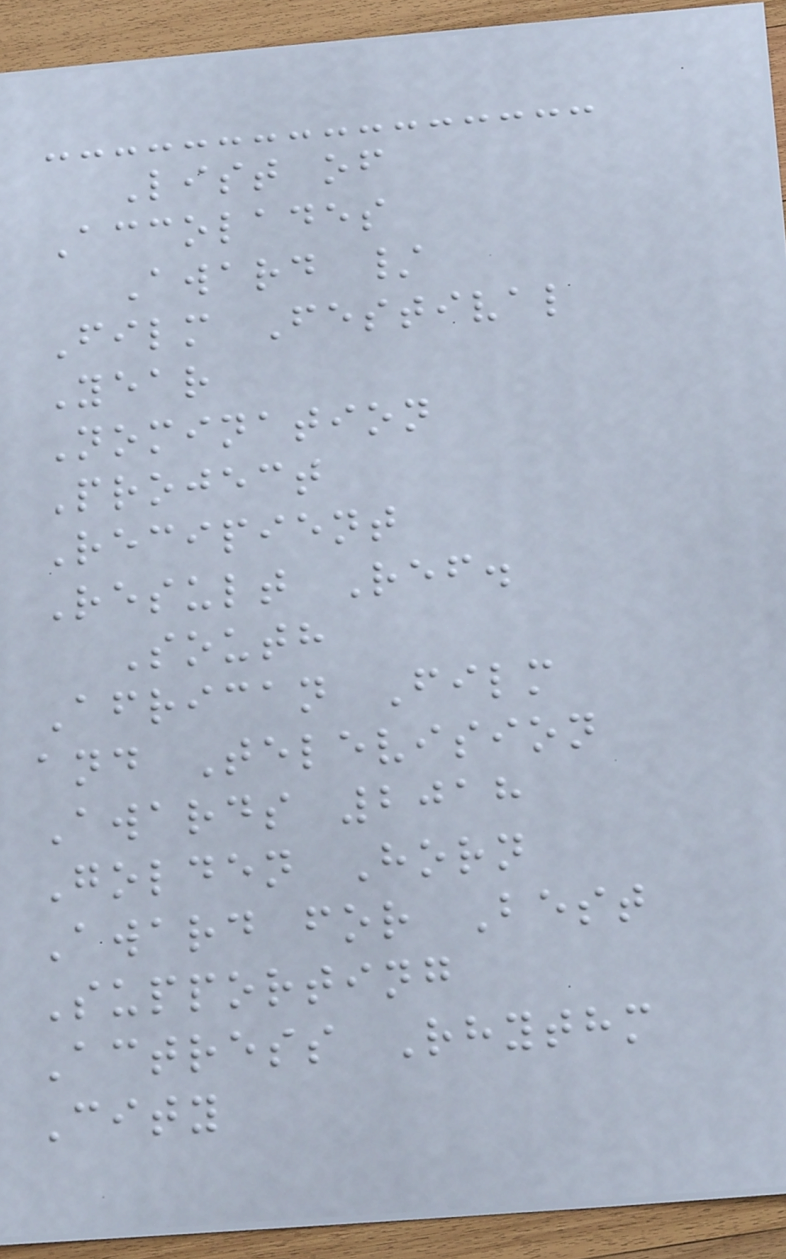List of
Accolades
Award /
Film Festival
Year
Nomination
Project
Recipient
Result Ref.
South
African Film
and Television
Awards 2018
Golden Horn
Award for Best
Supporting
Actress Rhythm
City
